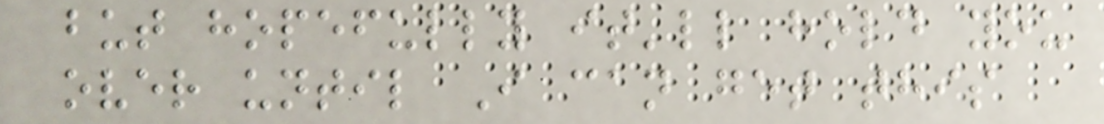but hopefully it'll hold you
over until I can get this
